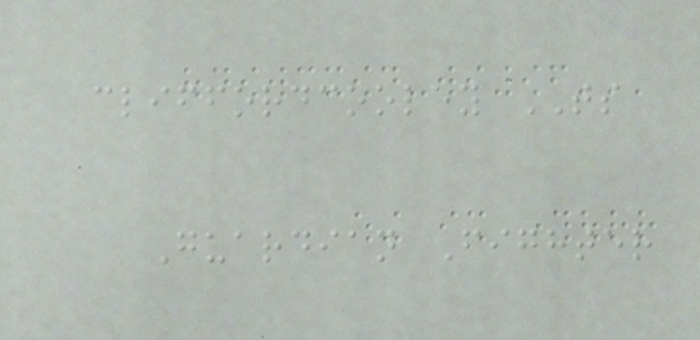cliffordcooley TS
Guardian Fighter
